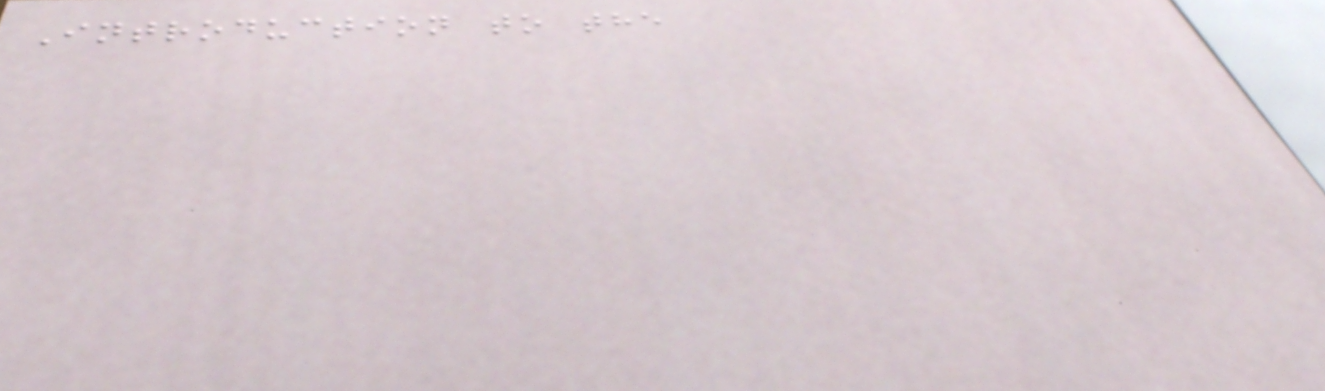Introduction to the
